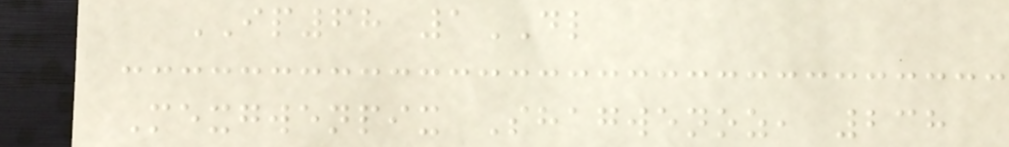IP68 1DL
Mexgwenpix Shagwenoz, 238
